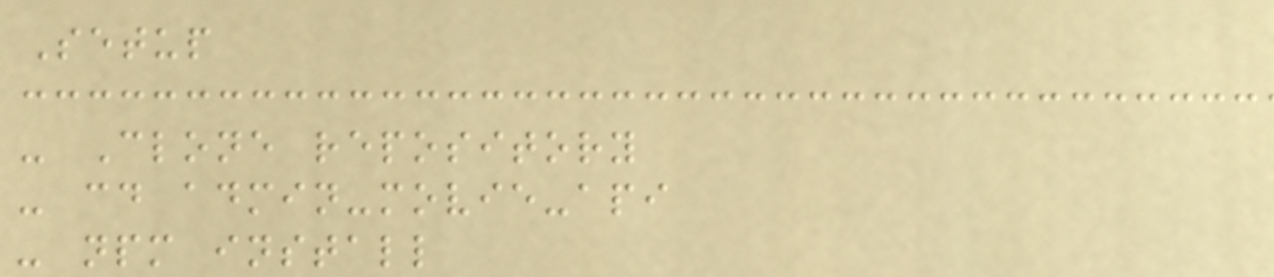Setup
- Clone repository
- cd admin-movie-api
- npm install
